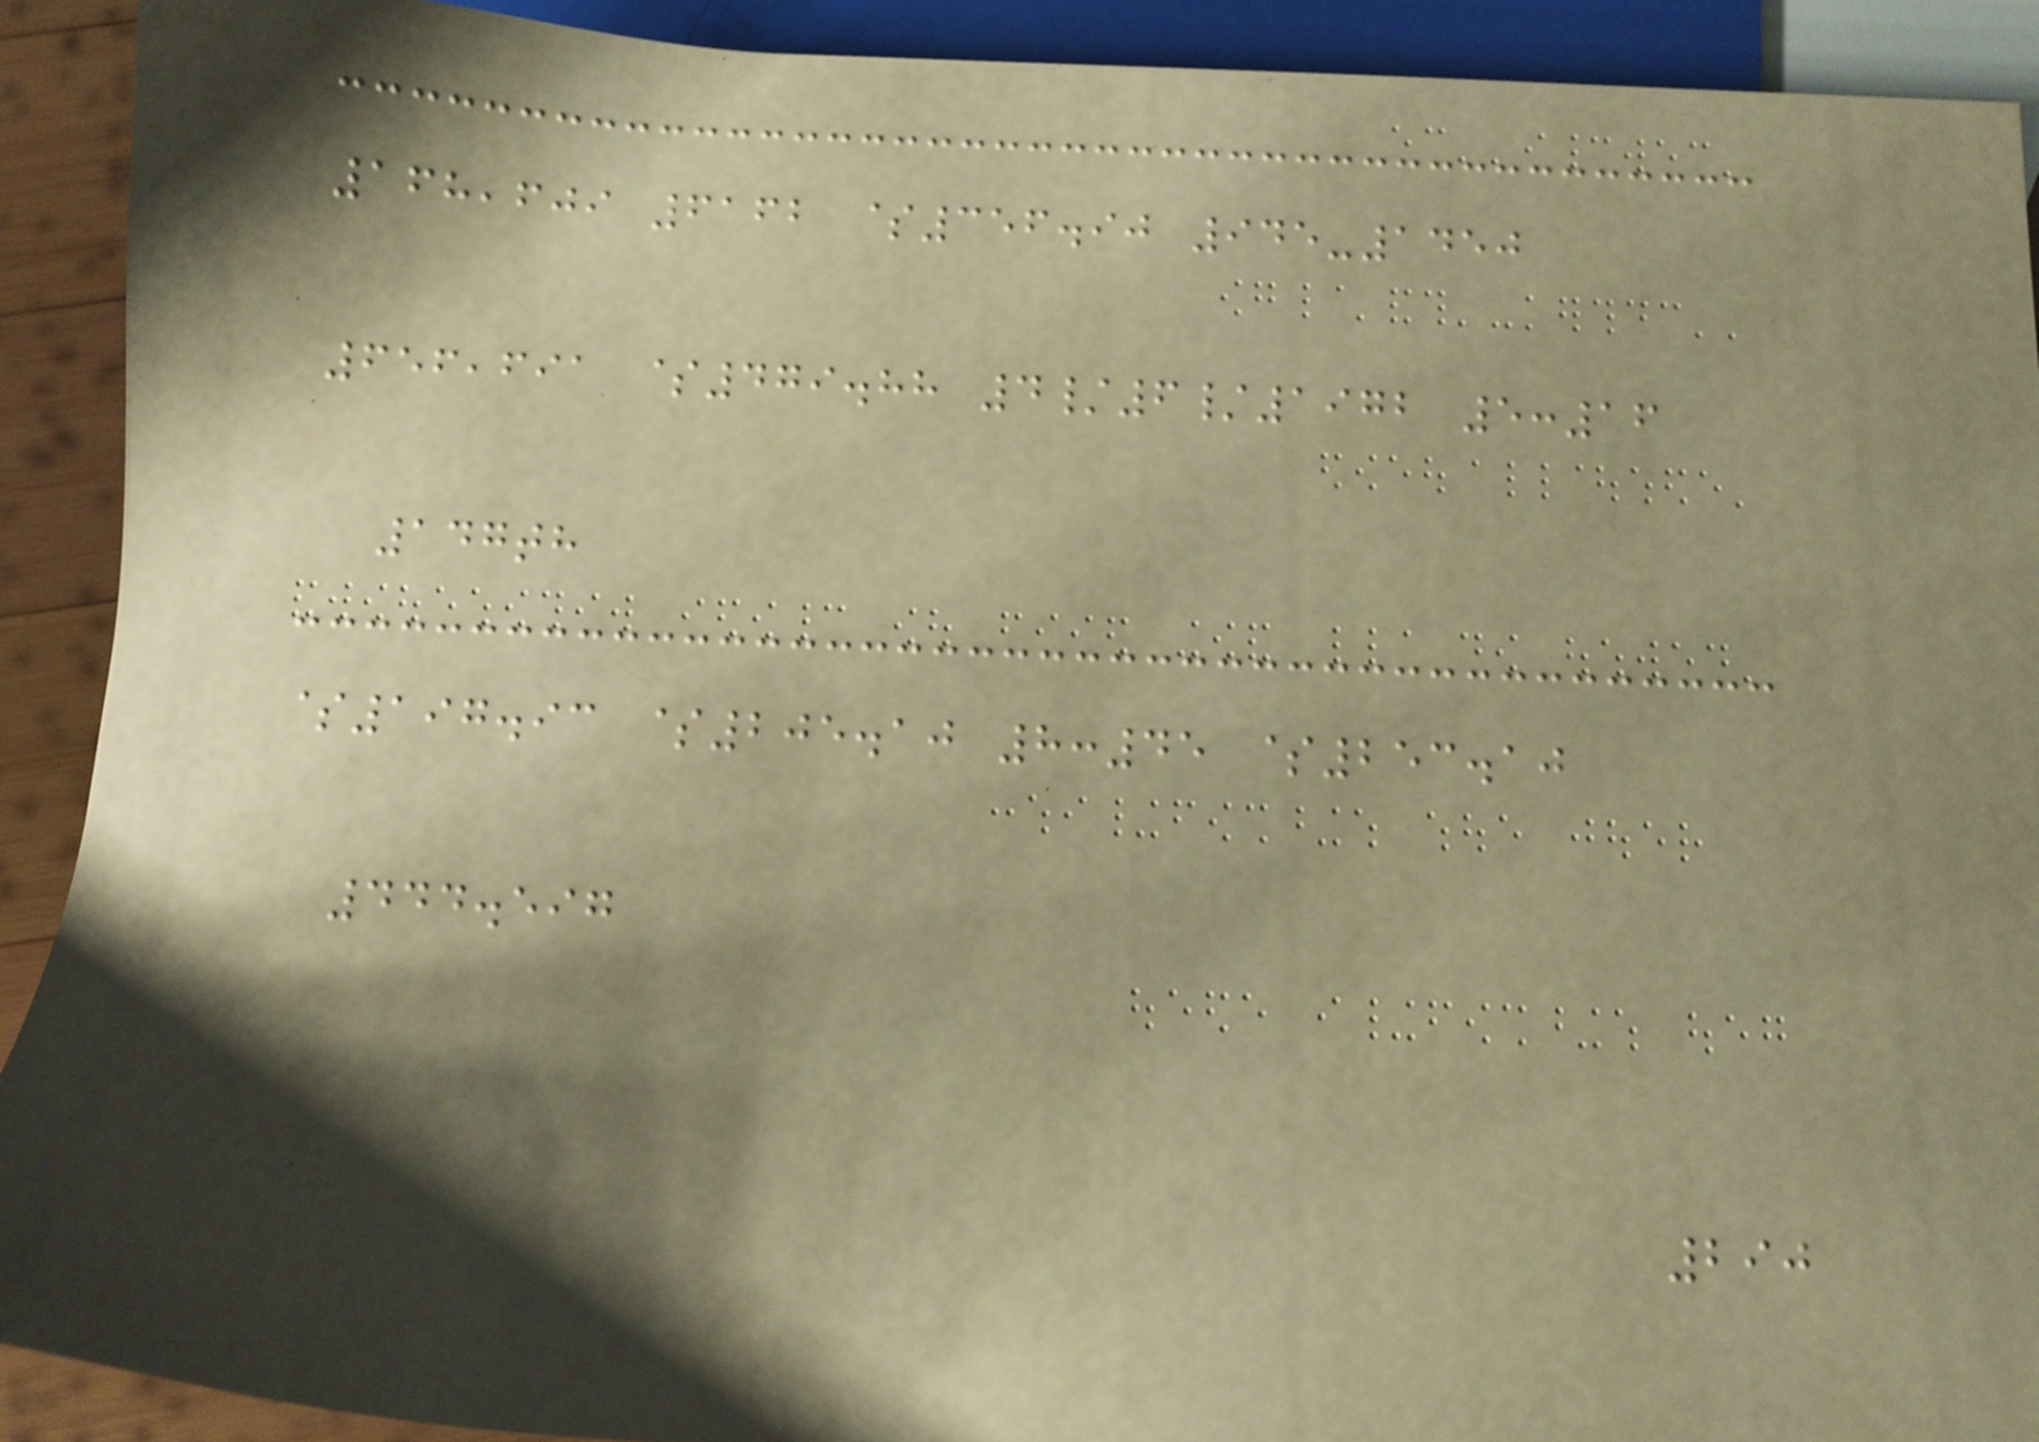168,609 6162 $356.90 945-1450
656,691 $479.88 4/6/1972 5:16
147th
$197.93 $205.10 8:45 $253.10
444.597
290
